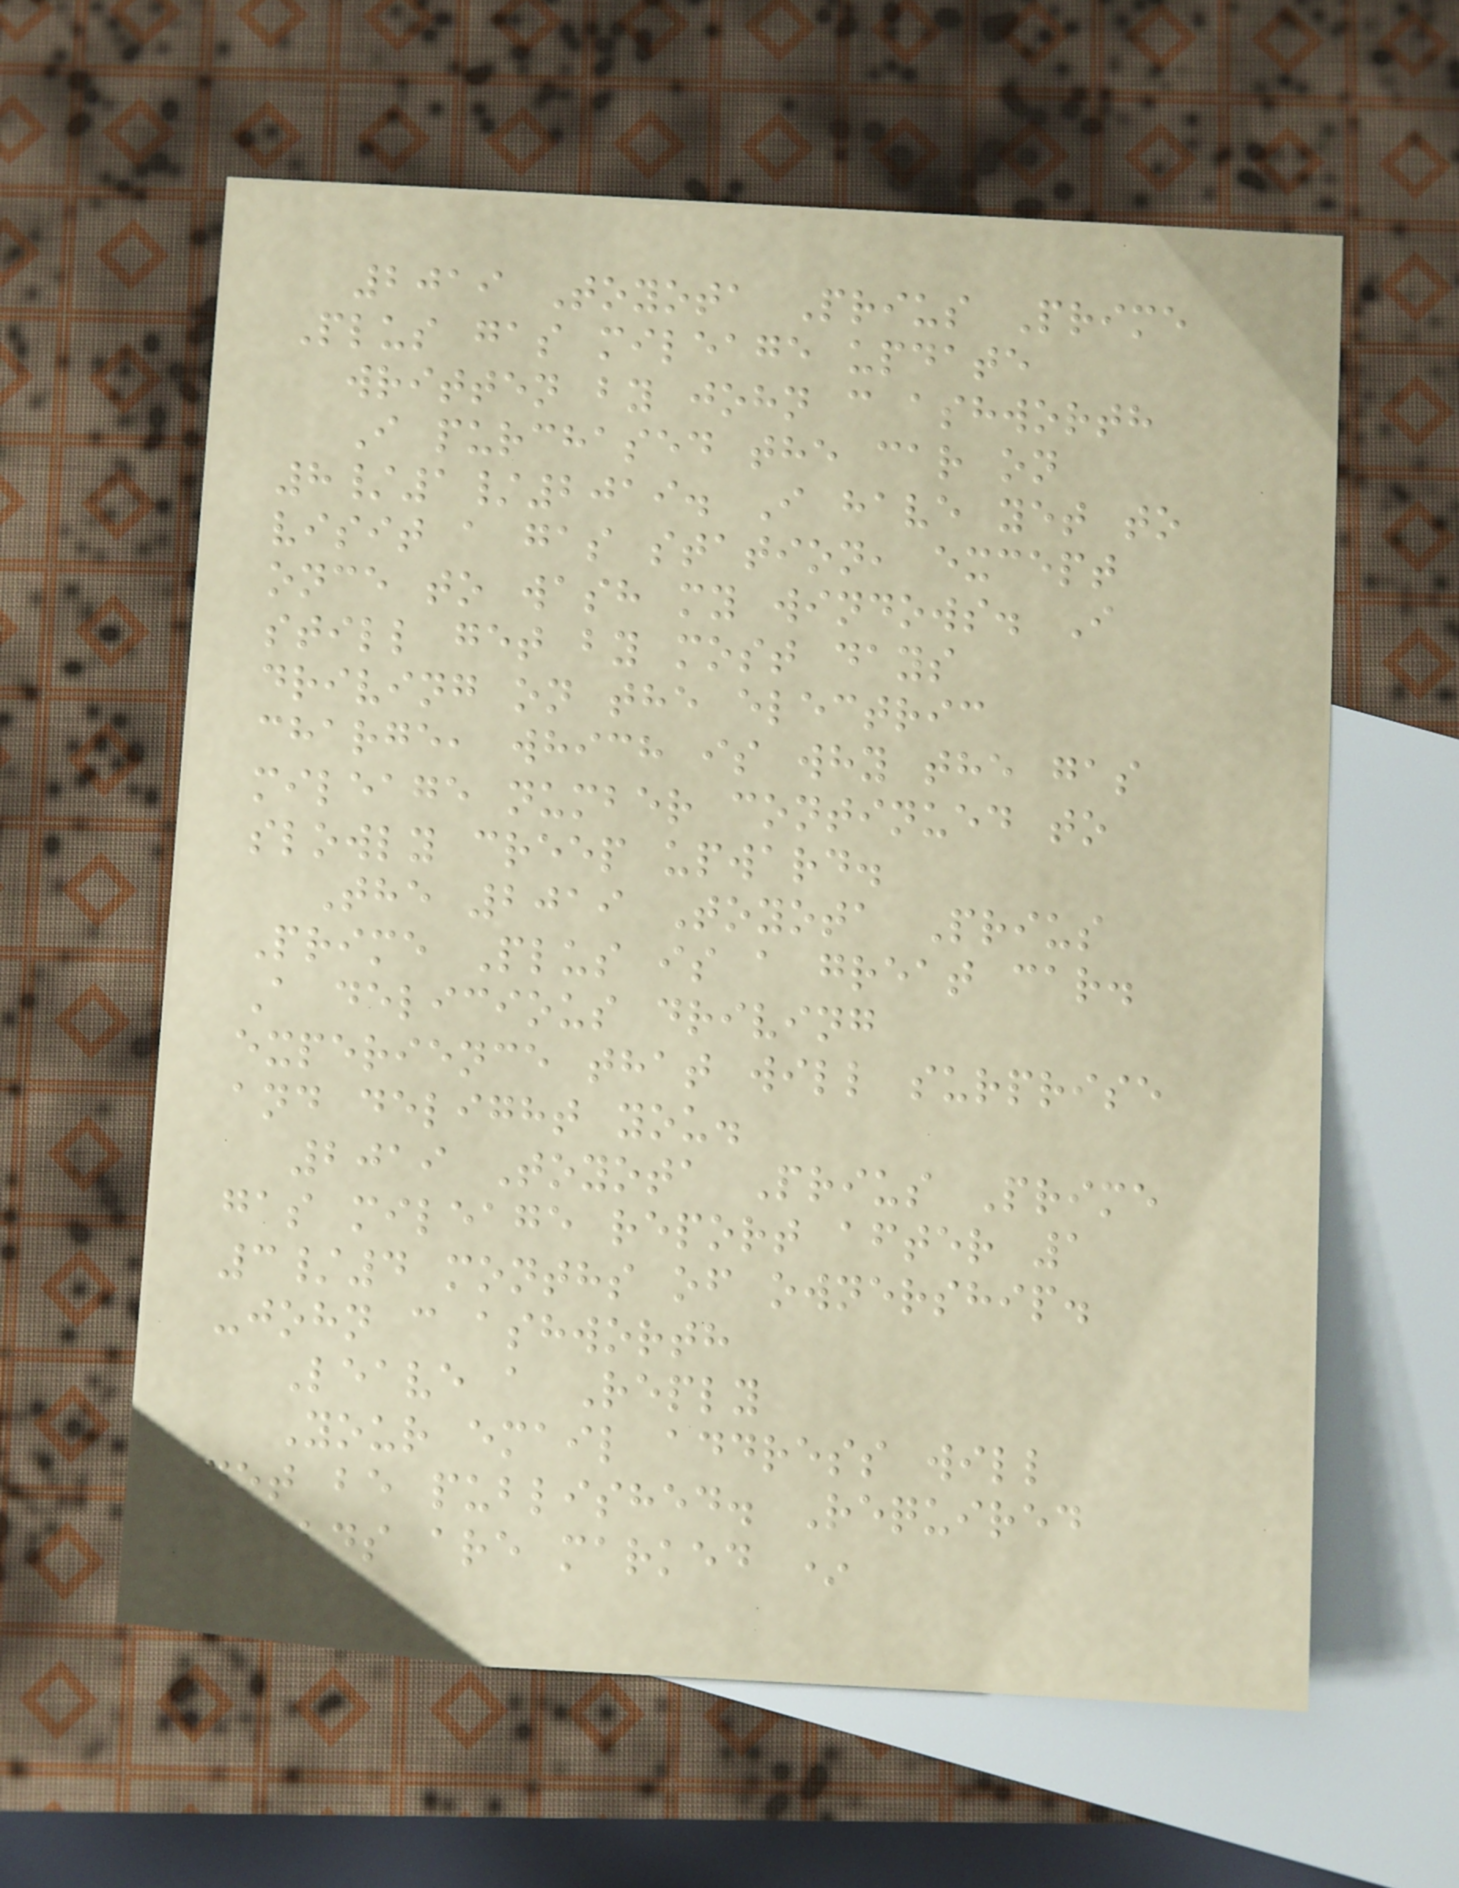2019 Toyota Prius Prime
Plus gas mileage update
written by john c ashworth
I purchased the car on
8/1/2019. I have yet to
visit a gas station, except
once to wash my windows. I
still get by most days
driving on the electric
charge, which is why the gas
mileage number continued to
slowly creep upward.
The 2019 Toyota Prius
Prime Plus is a great car.
A delicious driving
experience that will surprise
and delight you.
2019 Toyota Prius Prime
gas mileage report after 1
3/4 months of ownership.
-john c ashworth
Leave a Reply
Your email address will
not be published. Required
fields are marked *
